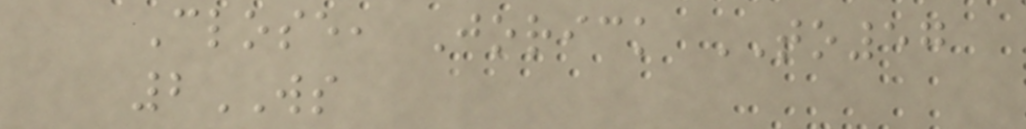Close, Jorick TO57
2WS
